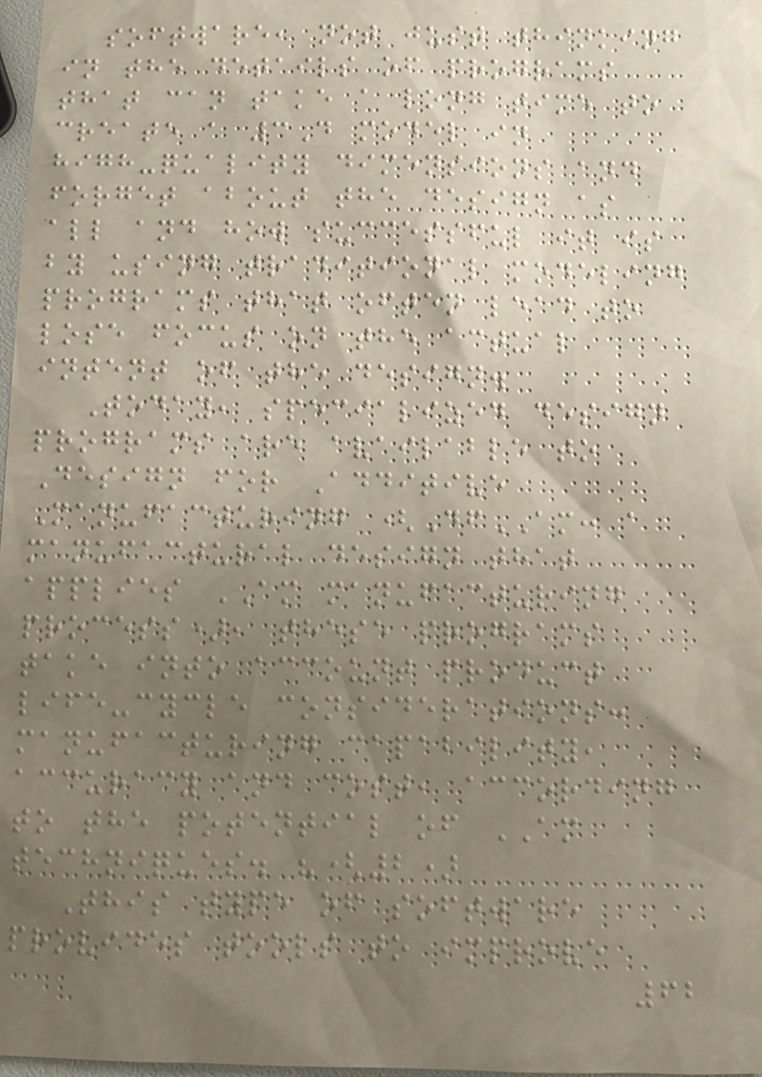software, not just thinking
in the details of programs
that can take a long time to
create a 3D model in
high-quality dimensions and
forget about the design as
all and how successful it is
by using traditional modeling
programs that often lead to
lose focus on the actual
intent of the design.
Today, specialized design
programs are available to
Design for Additive
Manufacturing (DfAM: a
manufactural design that
applies AM manufacturing
process), these programs
take into account product
life-cycle considerations:
manufacturing capability,
accuracy and cost, according
to the potential of AM
techniques. "(2)
This type of software
provides tools to improve
62
